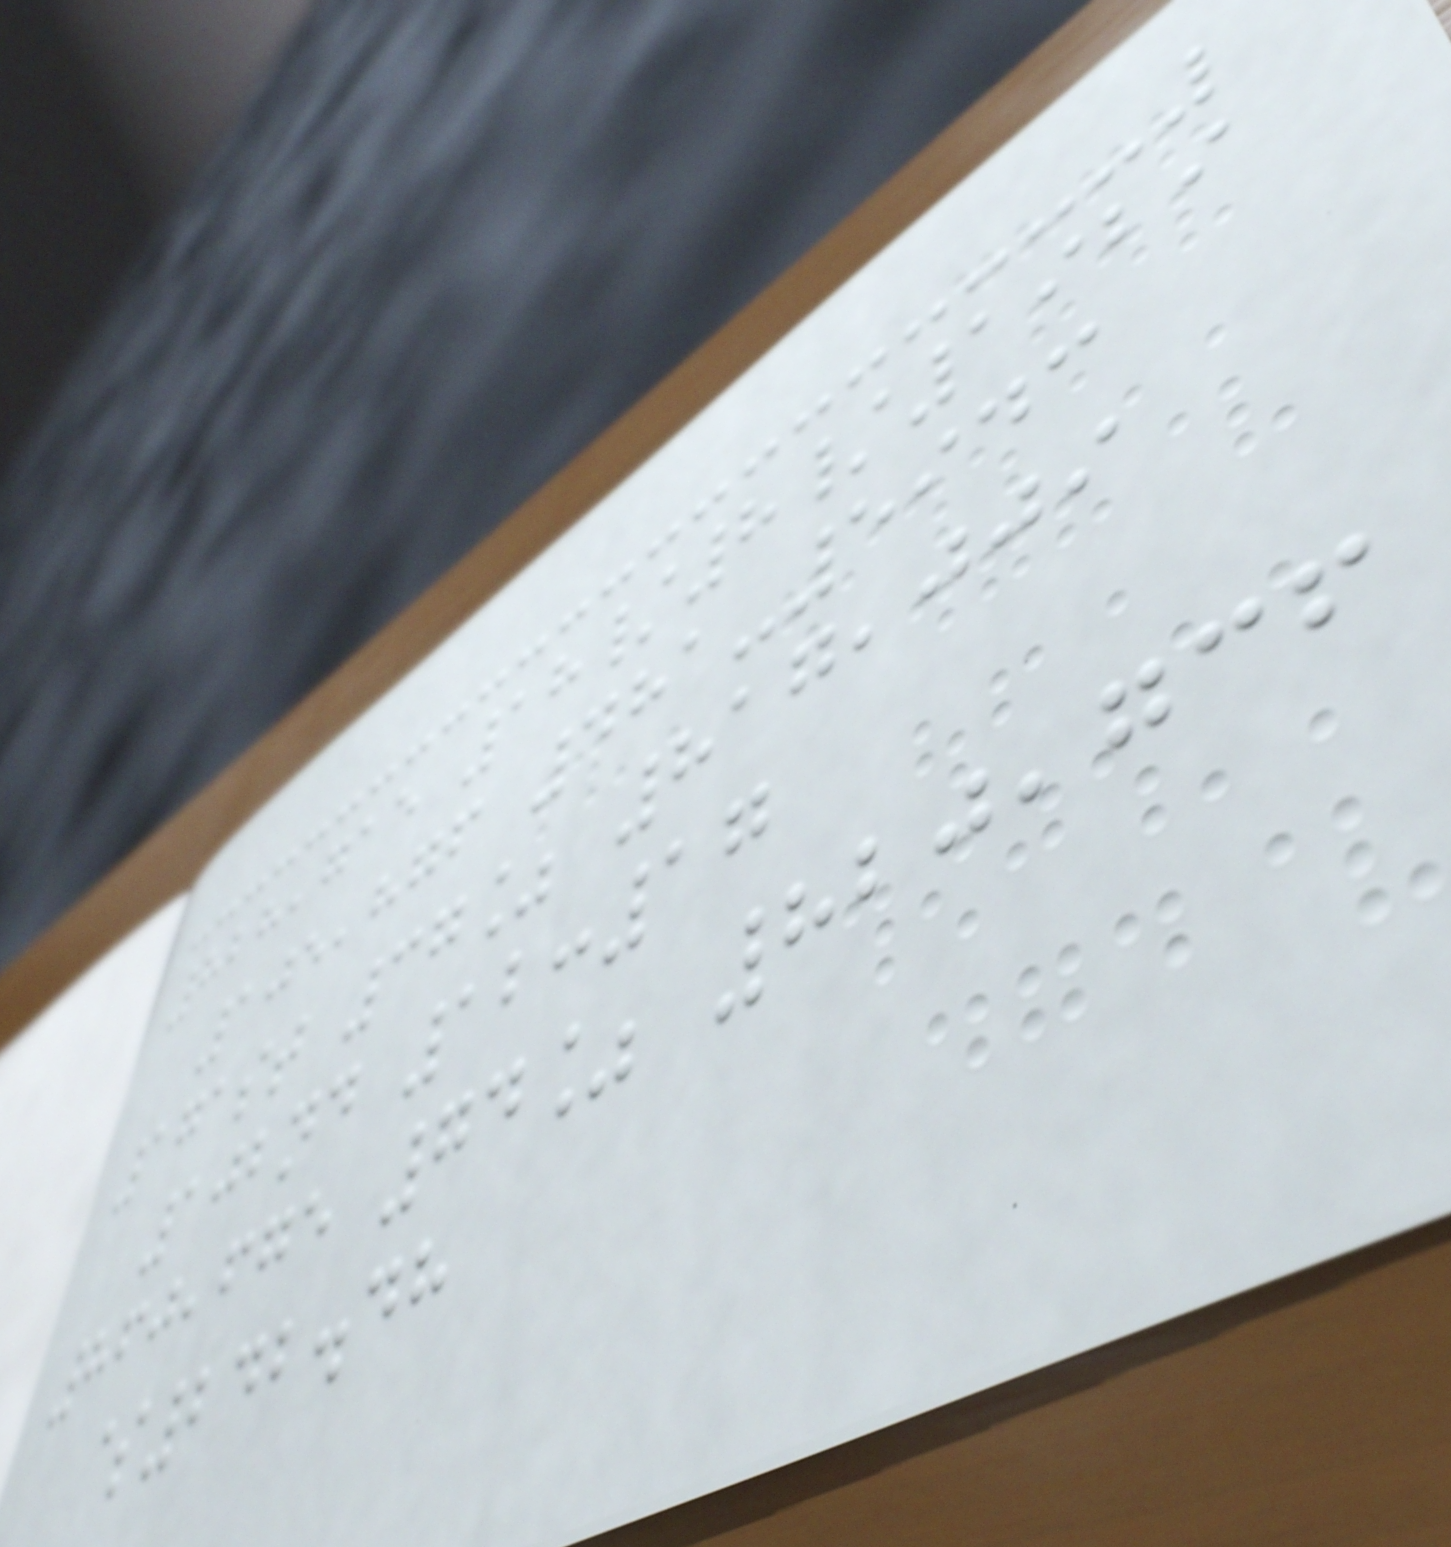828,715 18/8/1929
105,876 481-5943
171st 37% 817,009
102nd 12:17
860,675 74% 820,736
$242.48
